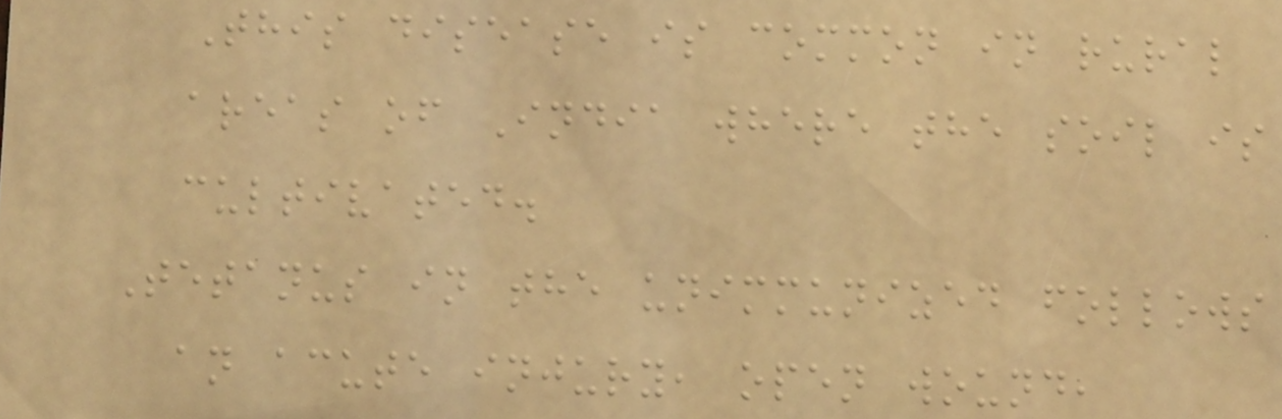This disease is common in rural
areas of India where the soil is
cultivated.
Tetanus in the unimmunized follows
an acute injury, open wound,
